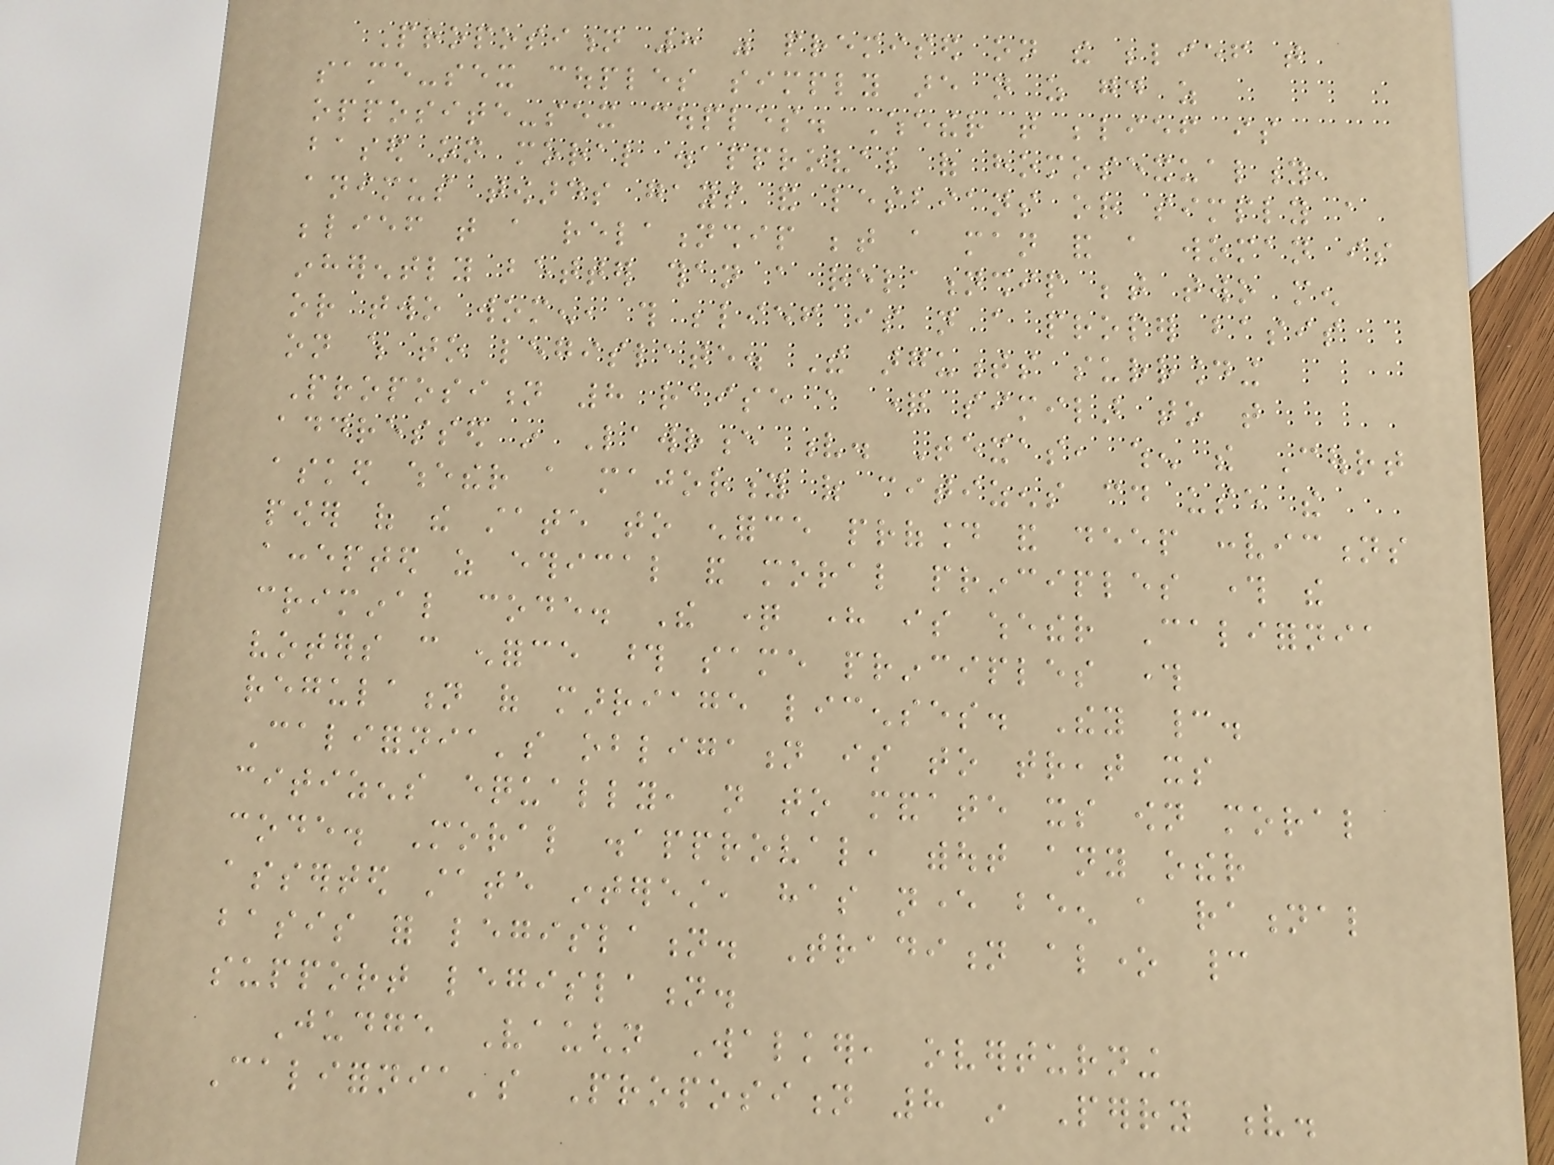Proposition 8 was premised on the belief that
same-sex couples simply are not as good as
opposite-sex couples. Whether that belief is
based on moral disapproval of homosexuality,
animus towards gays and lesbians or simply a
belief that a relationship between a man and a woman is
inherently better than a relationship between two men
or two women, this belief is not a proper basis
on which to legislate. The arguments surrounding
Proposition 8 raise a question similar to that
addressed in Lawrence v. Texas, when the Court
asked whether a majority of citizens could use the
power of the state to enforce profound and deep convictions
accepted as ethical and moral principles through the
criminal code. The question here is whether California
voters can enforce those same principles through
regulation of marriage licenses. They cannot.
California's obligation is to treat its
citizens equally, not to mandate its own moral
code. Moral disapproval, without any other
asserted state interest, has never been a rational
basis for legislation. Tradition alone cannot
support legislation.
Judge Vaughn Walker, overturning
California's Proposition 8 in Perry v.
